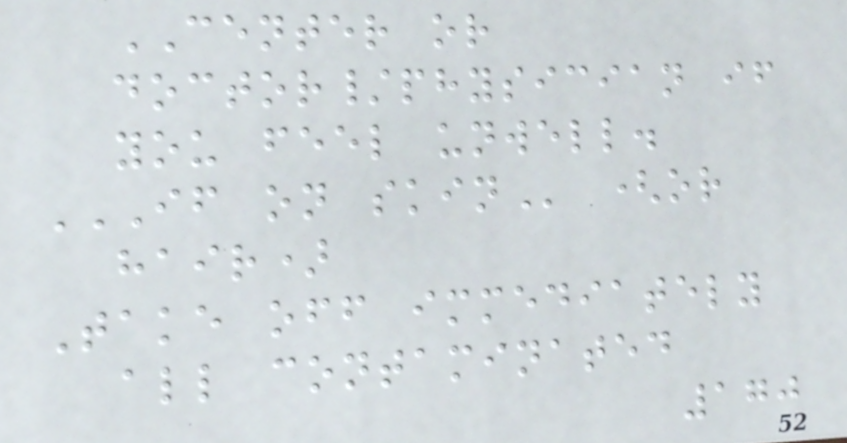CENTER or
doctor/physician if
you feel unwell.
IF ON SKIN (or
hair)
Take off immediately
all contaminated
170
